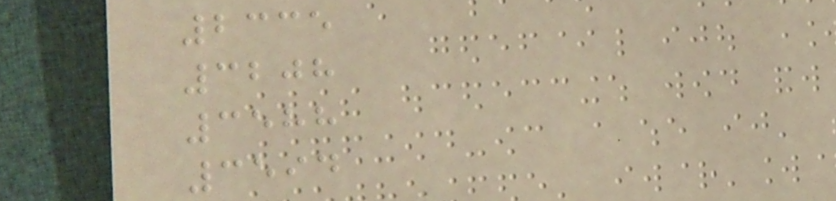2335
3208
3588
3594
